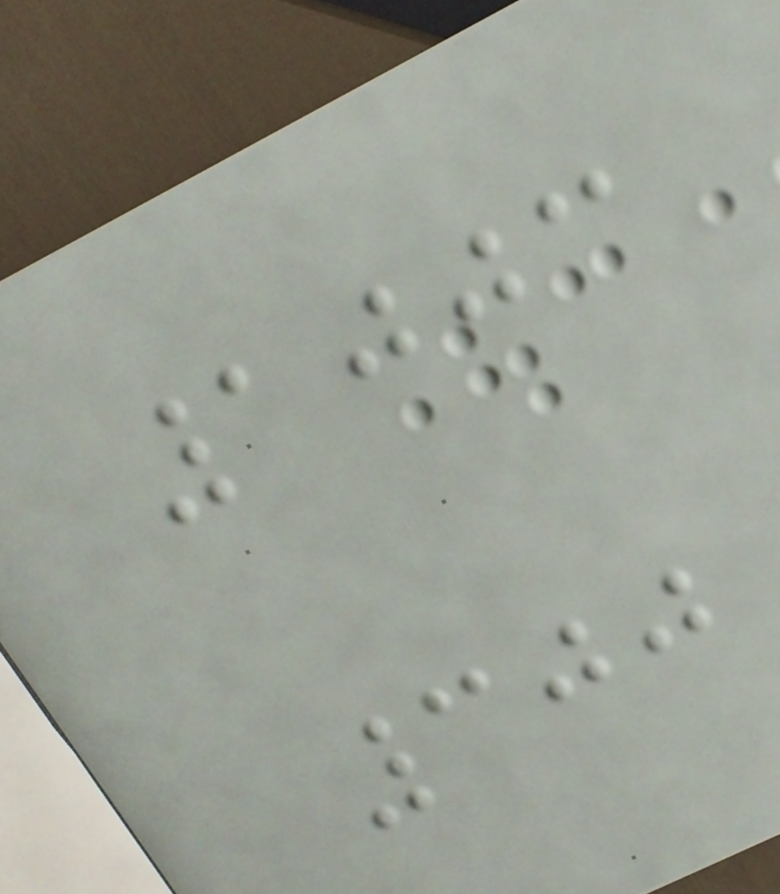1003
300
